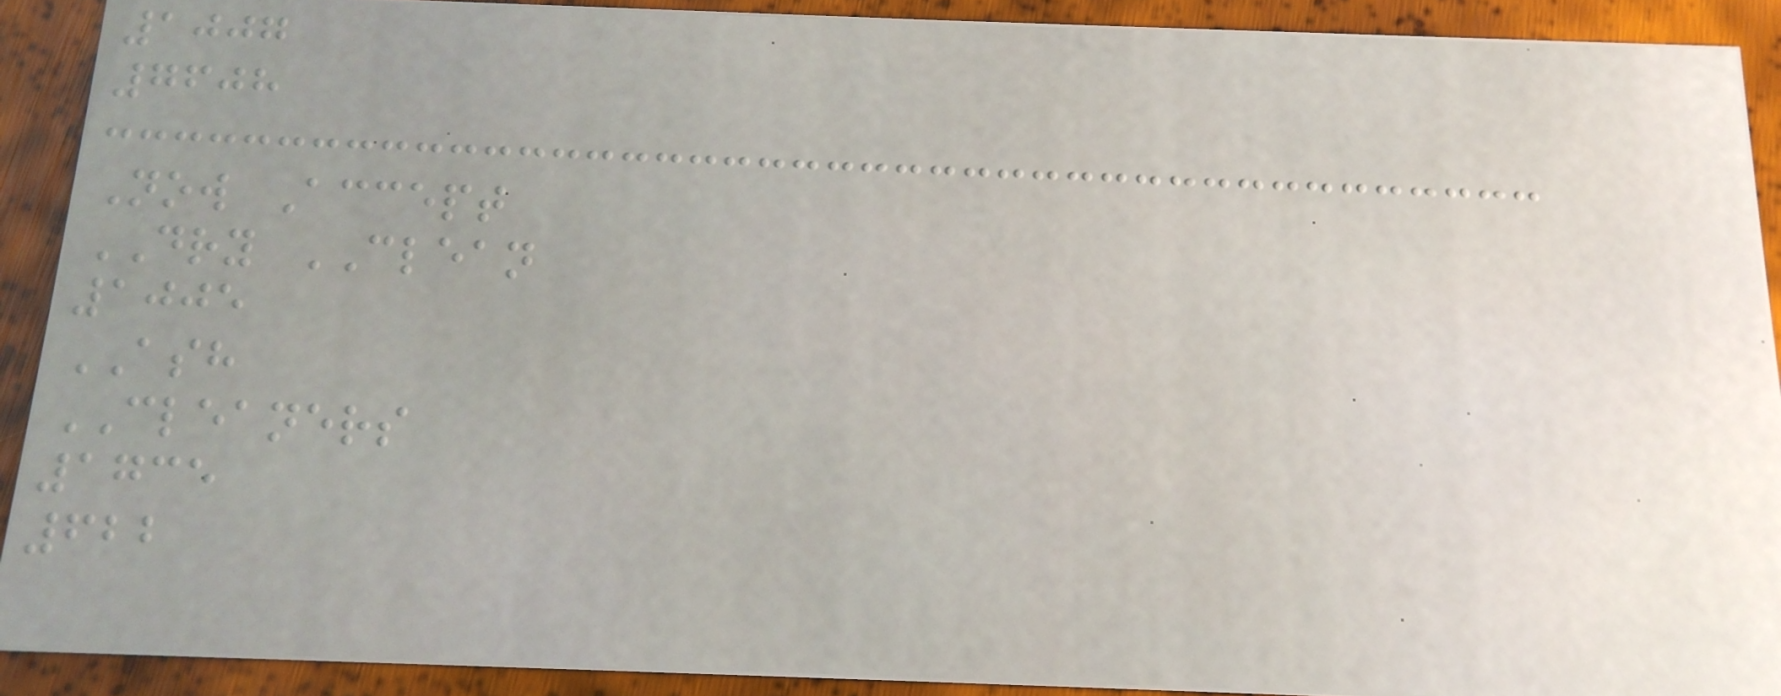1007
7608
Now Accept
DRY CLEAN
1005
ASH
CLEANERS
1735
622
